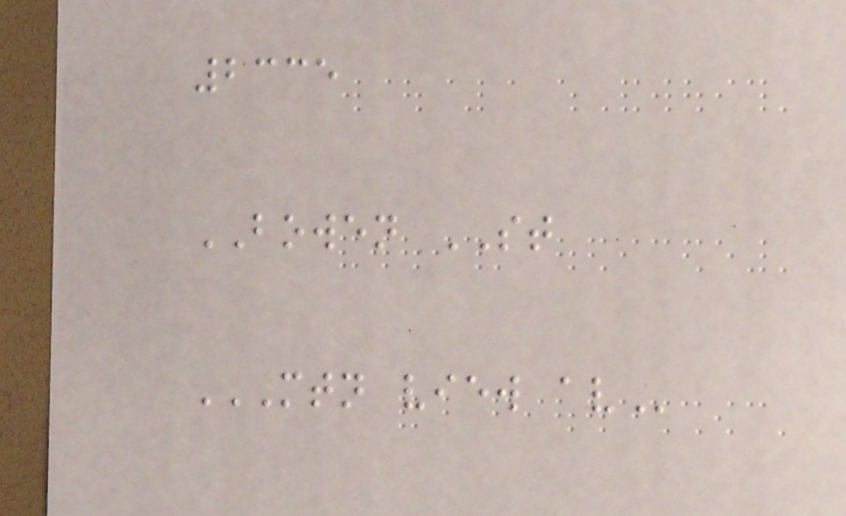2335
BOWEN ST
MTN VIEW AV
